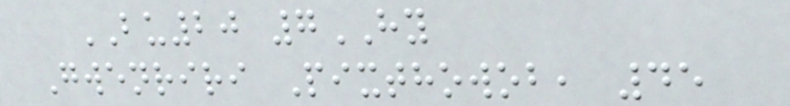BU20 7HY
Gwenriri Pixthowob, 45
